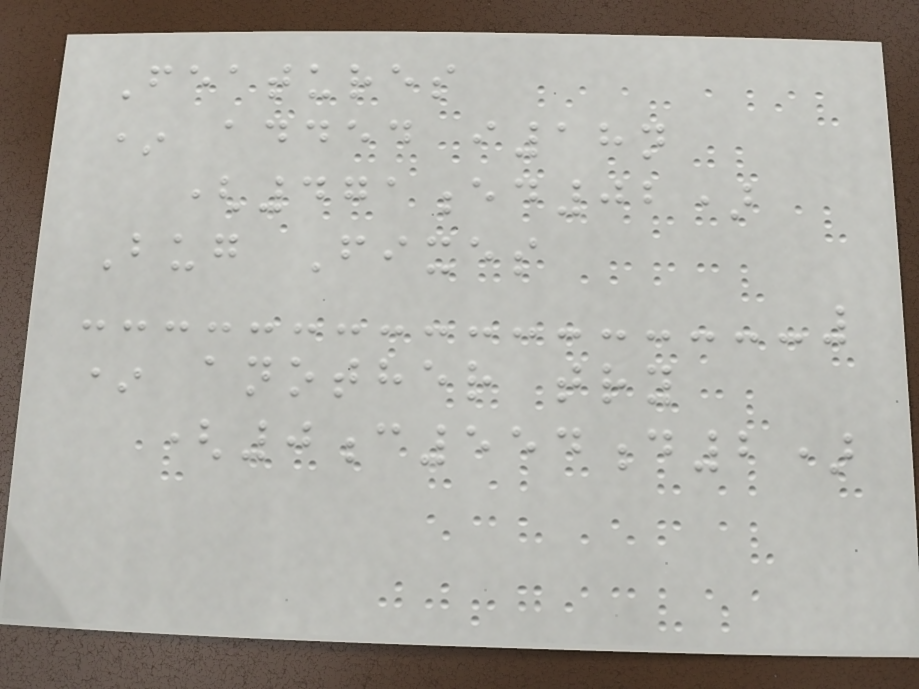Features
* added i18n
(471ed02)
Bug Fixes
* another try
(0c554d2)
